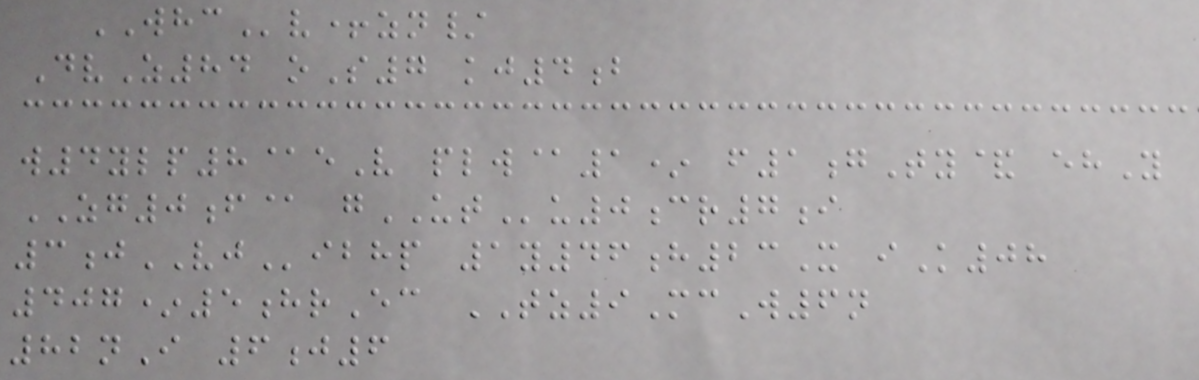WHCv+zn/
DvZ84 oS7 kj4b
w4ylp8@eV plw@1* f1gTy& ehY
ZG0f@ gUTu0cr7i
3jVJibhp 1y46h23X iK08
407*5hrEc TZ9McW6n
82nI 6j6
